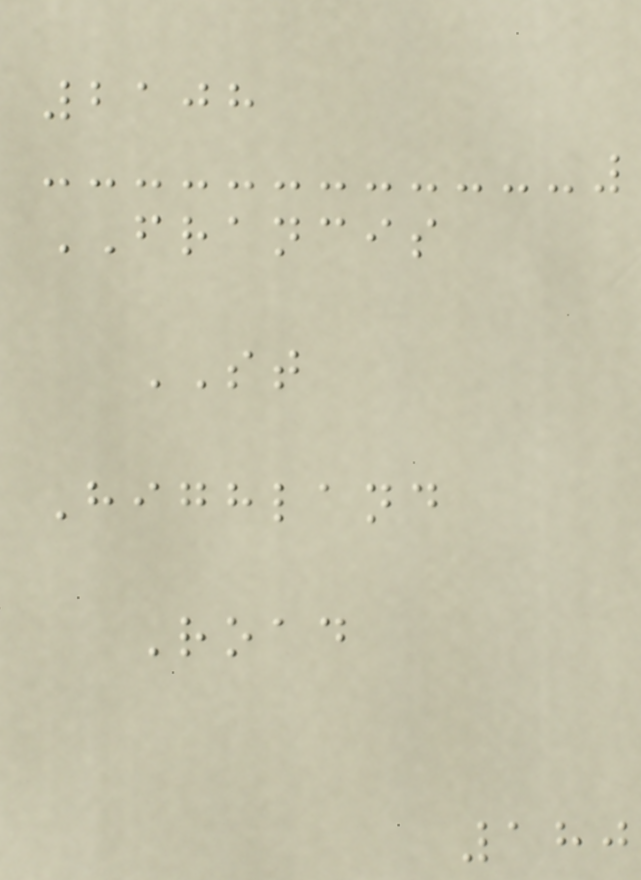2108
FRANCIS
ST
Highland
Road
180
